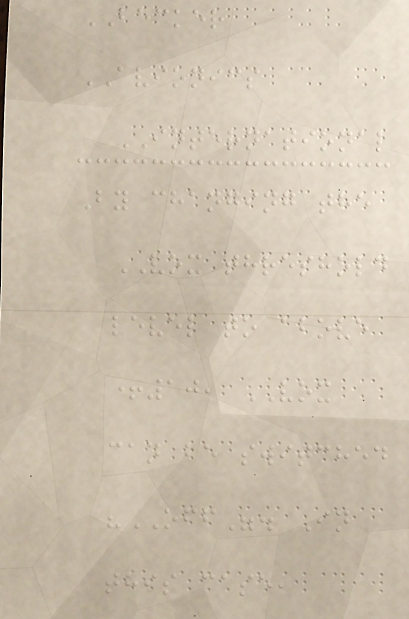BECKER
AVIONICS
INTERNATIONAL
By changing the
VOX threshold
level to above
+10, VOX
can be switched
"OFF". In
this case,
